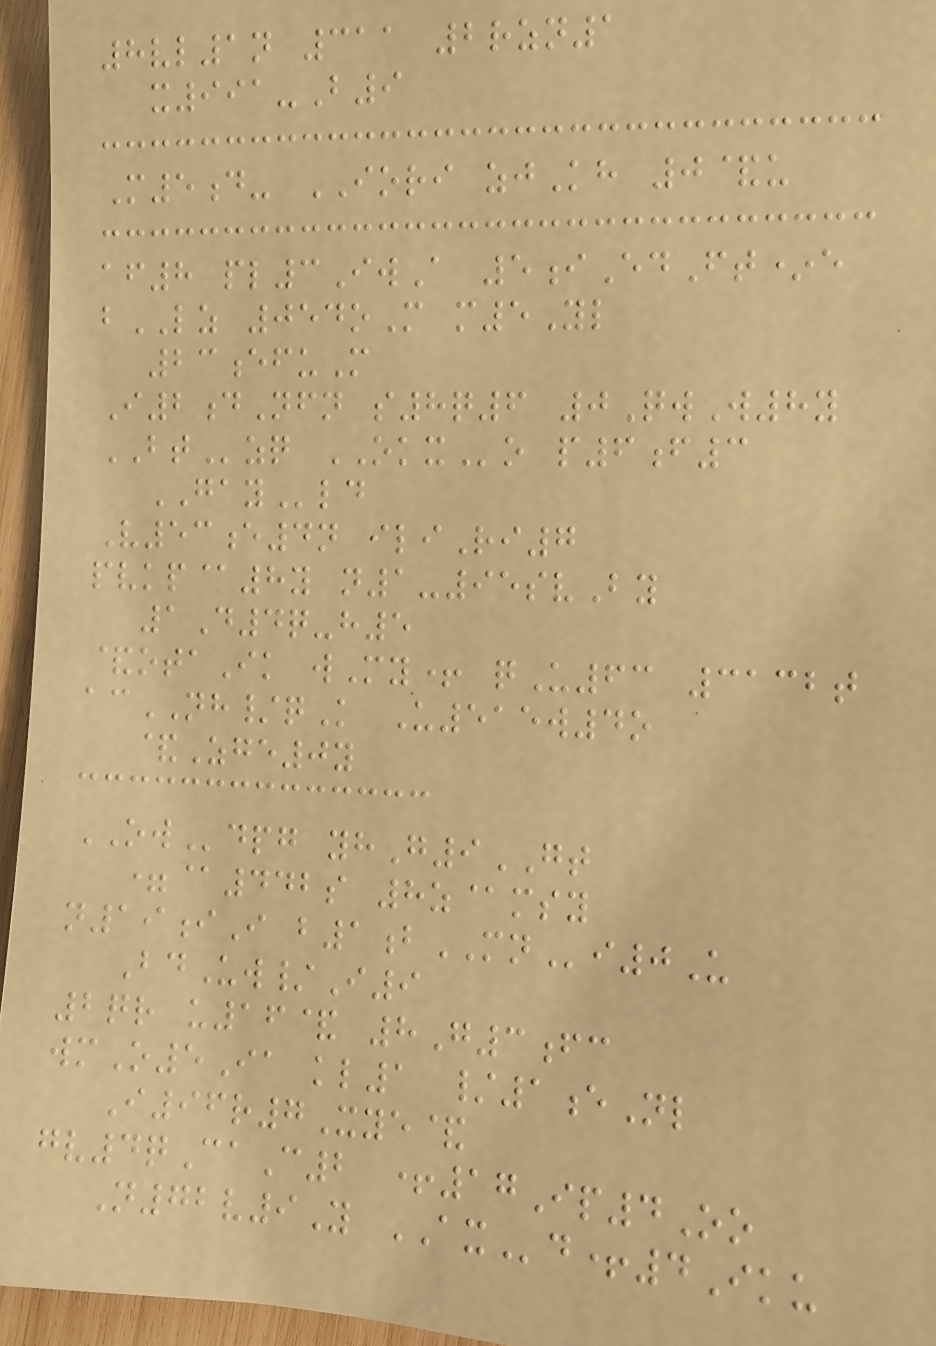8vl1n 311 2rzn1
x991-B9
M5d- IORI zjKh 0&u
af8 pl3IwA 5iEdFt*e
bLZ 054oM m5Yl
23efuM
I2dNfn s8q6 0QwW8y
BTzq OKXo p6f3
GAYld
V53e4n iliRi7
pvkp@8y n1-95svBy
1D4q-h5
&otaIk wMy+ qU63 3132t
acNH/qK U515w4o
&Zge0y
OWdpg yhG9GT
=@442s 8z@msy
n19iI b1bMNi0U
BdUw/I9
2qr u16& 8G3fc
wmO5Ia kl1 /1eNl
I96r7Xye&
gv4qCaC2 +17Ip4Oo
N72v9Y AXd+4Iku
